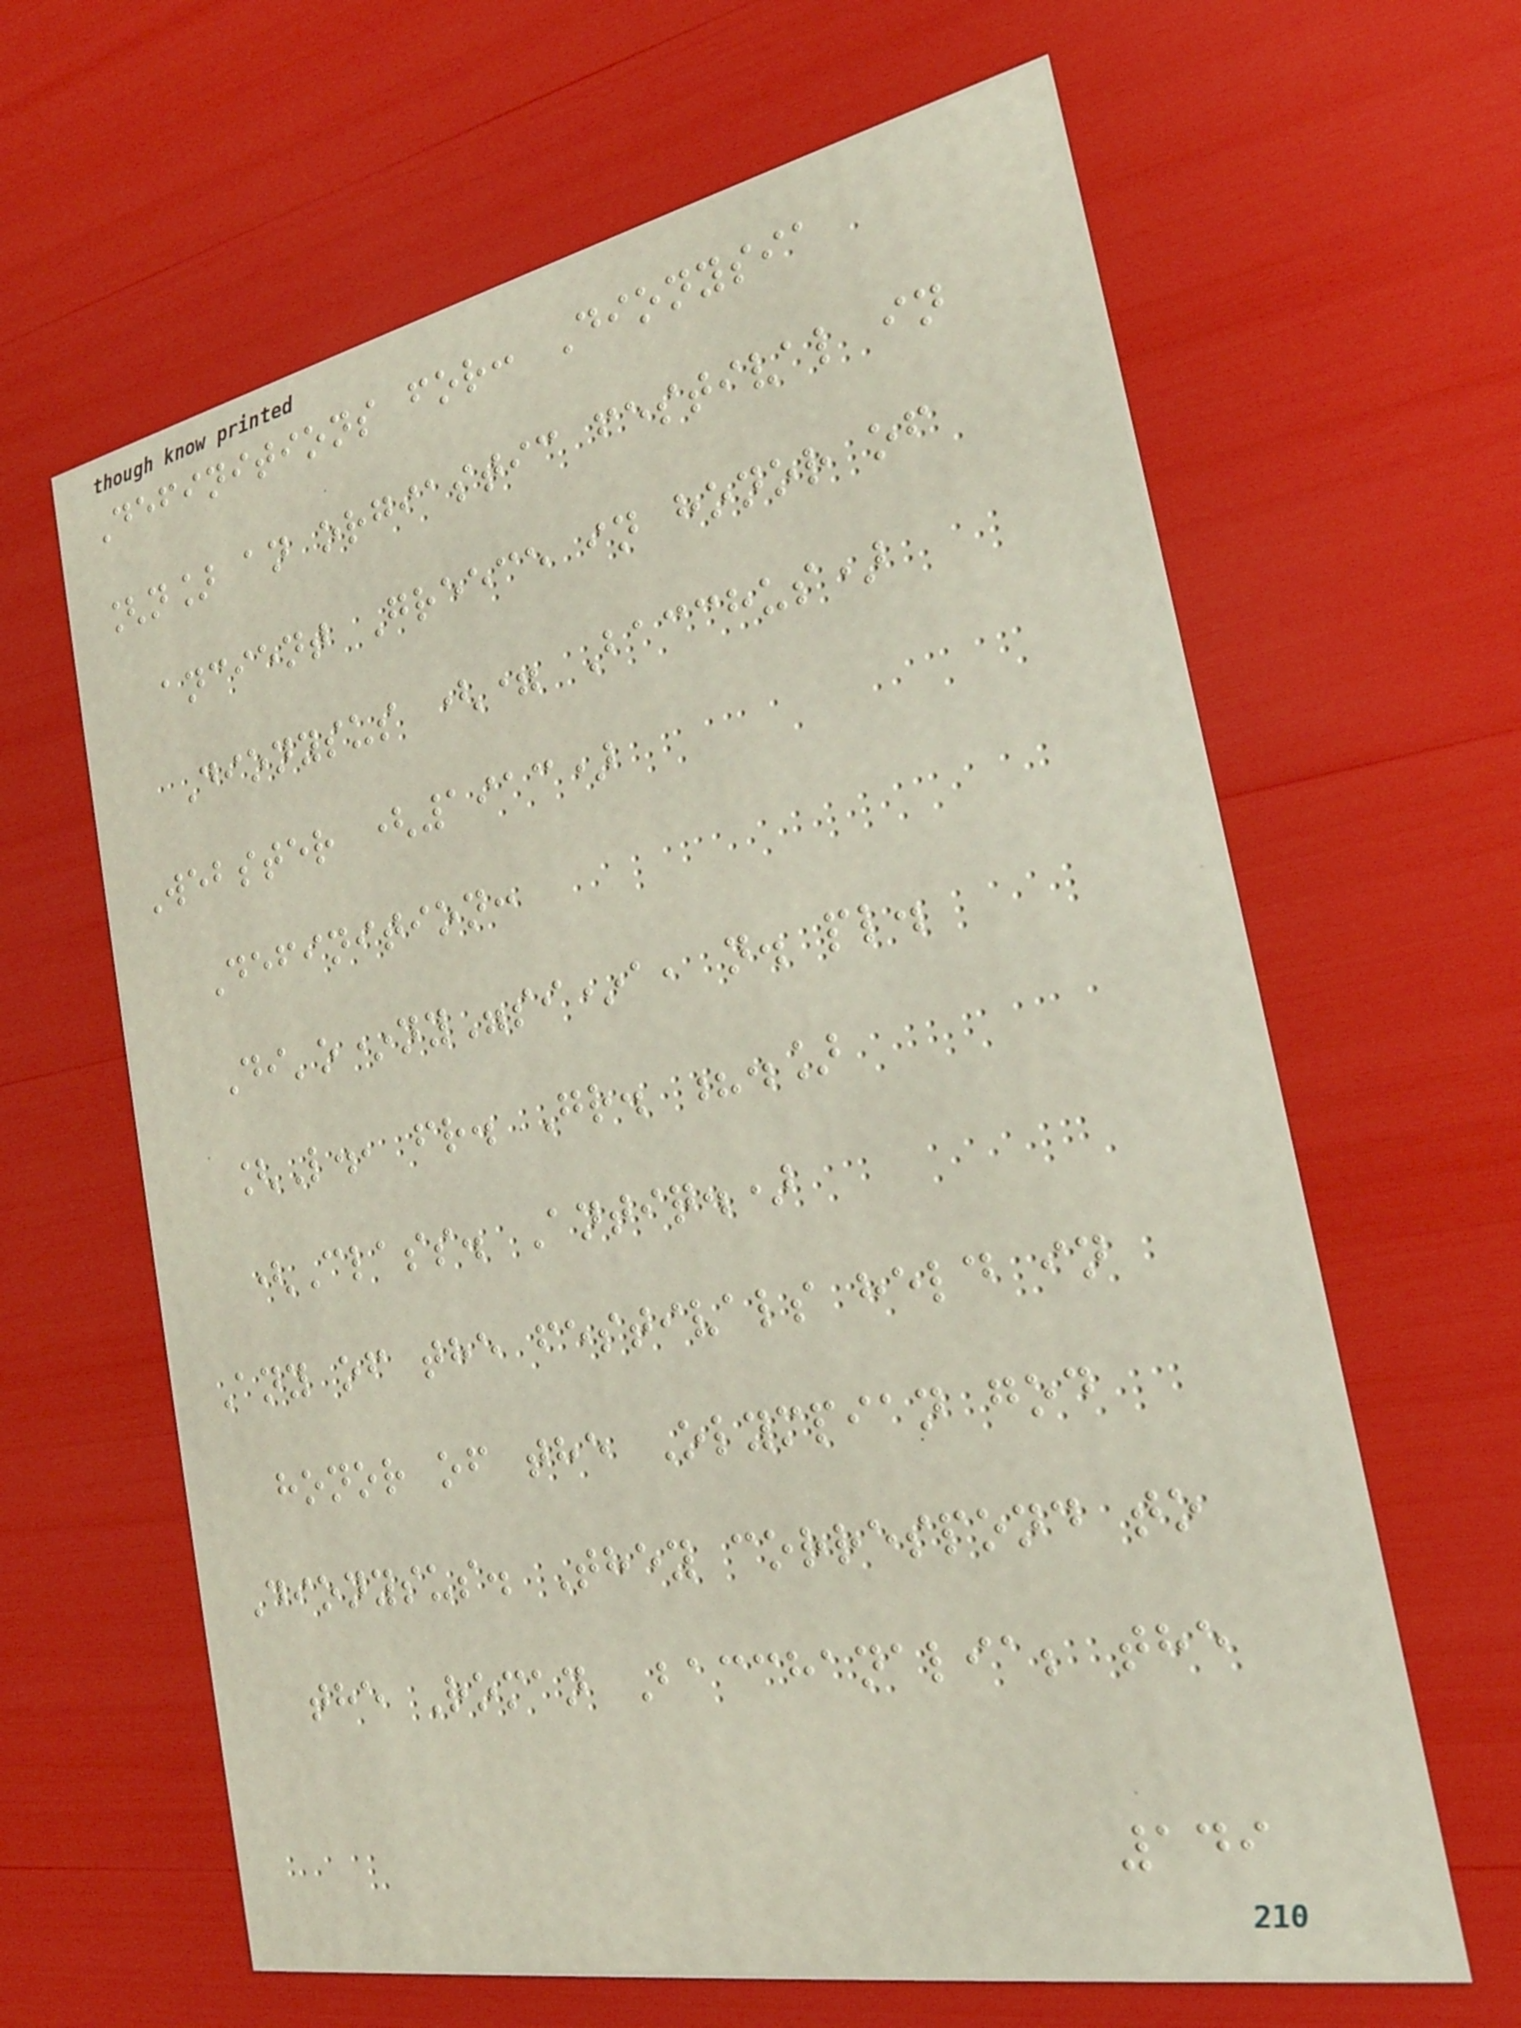Definitions for: Dionysia
[n] an orgiastic festival in
ancient Greece in honor of
Dionysus (= Bacchus)
Webster (1913)
Definition:
Di'o*ny"si*a, n. pl.
[L., fr. Gr. ?.]
(Class. Antiq.)
Any of the festivals held in
honor of the Olympian god
Dionysus. They correspond to
the Roman Bacchanalia; the
149
